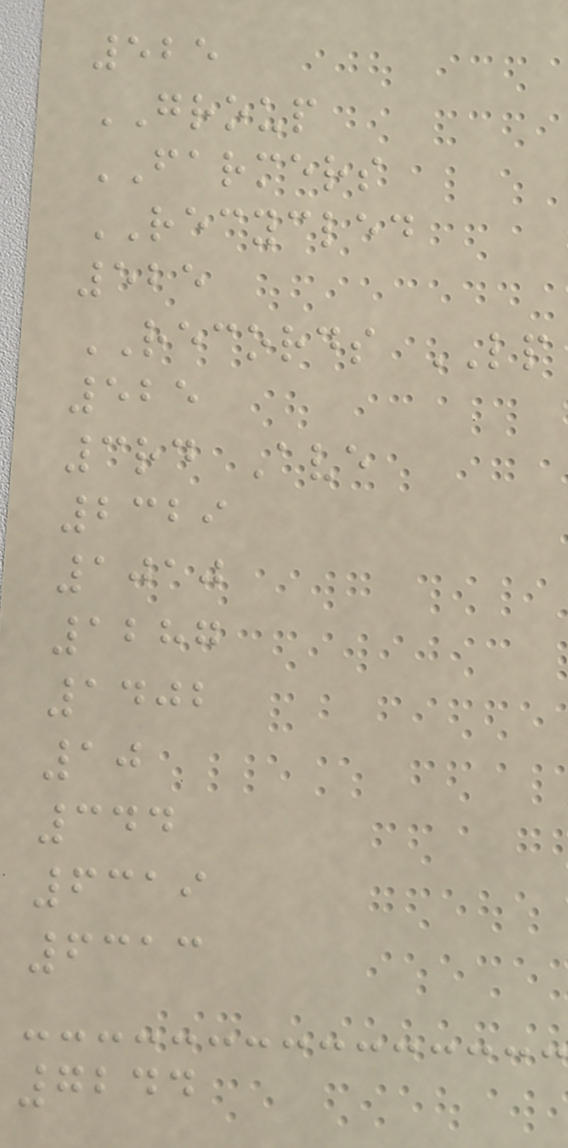525
GROUP
FARMERS
RECYCLED
525
RECORDS LP
525
3rd Ave
2329
1010
1287
1402
10
344
6319
6313
7244
